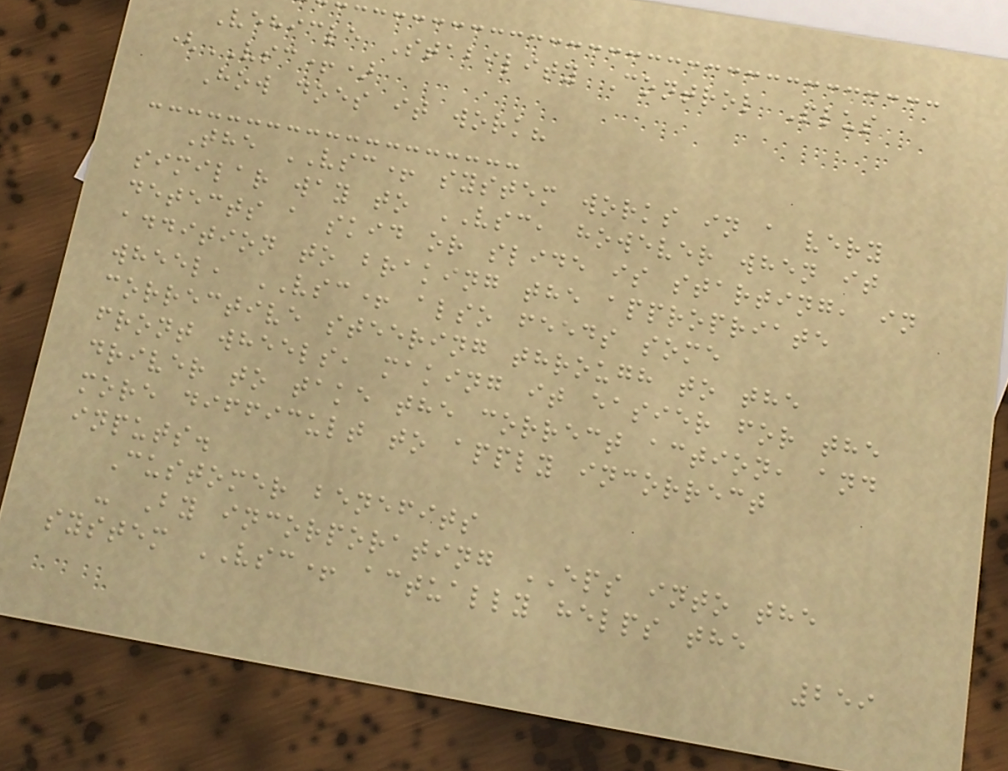Vehicle Stability Control Plus
(VSC+)
How does it work?
The VSC+ system works in a very
similar way to VSC, however when it
detects a skid or slide is starting, in
addition to braking the appropriate
wheel, VSC+ also feeds some
corrective steering through to the
front wheels, making it easier for the
driver to take the correct action, and
more difficult to apply incorrect
inputs.
Customer benefits
- By incorporating EPS into the
system VSC+ actually helps the
259
